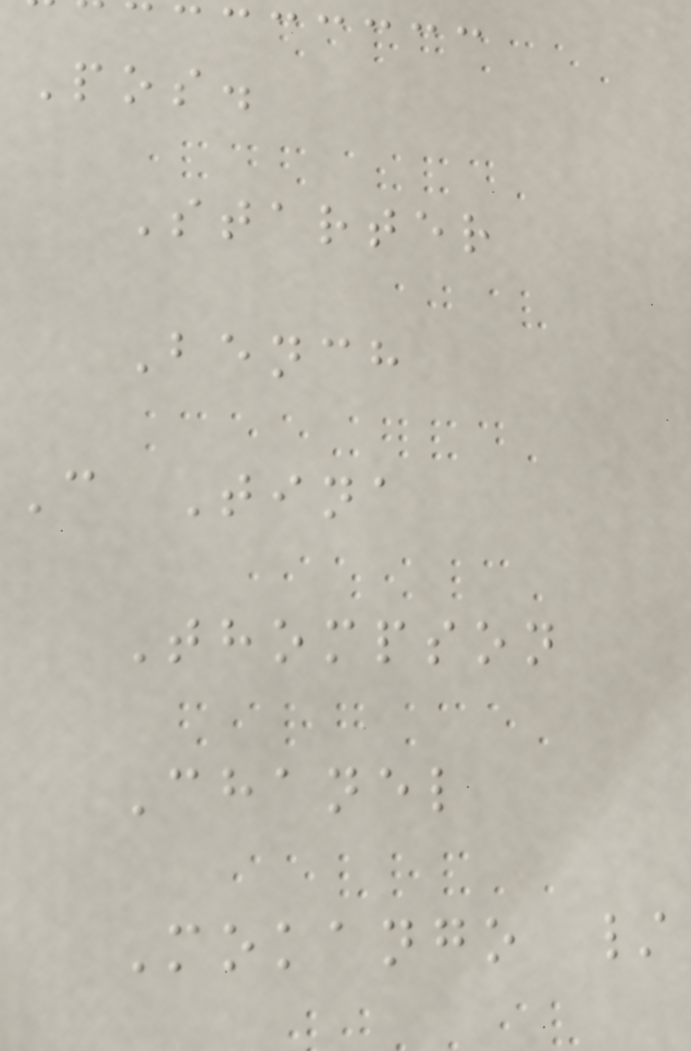Pos.
Starter
Bench
C Tina
Thompson
Chanel
Mokango /
